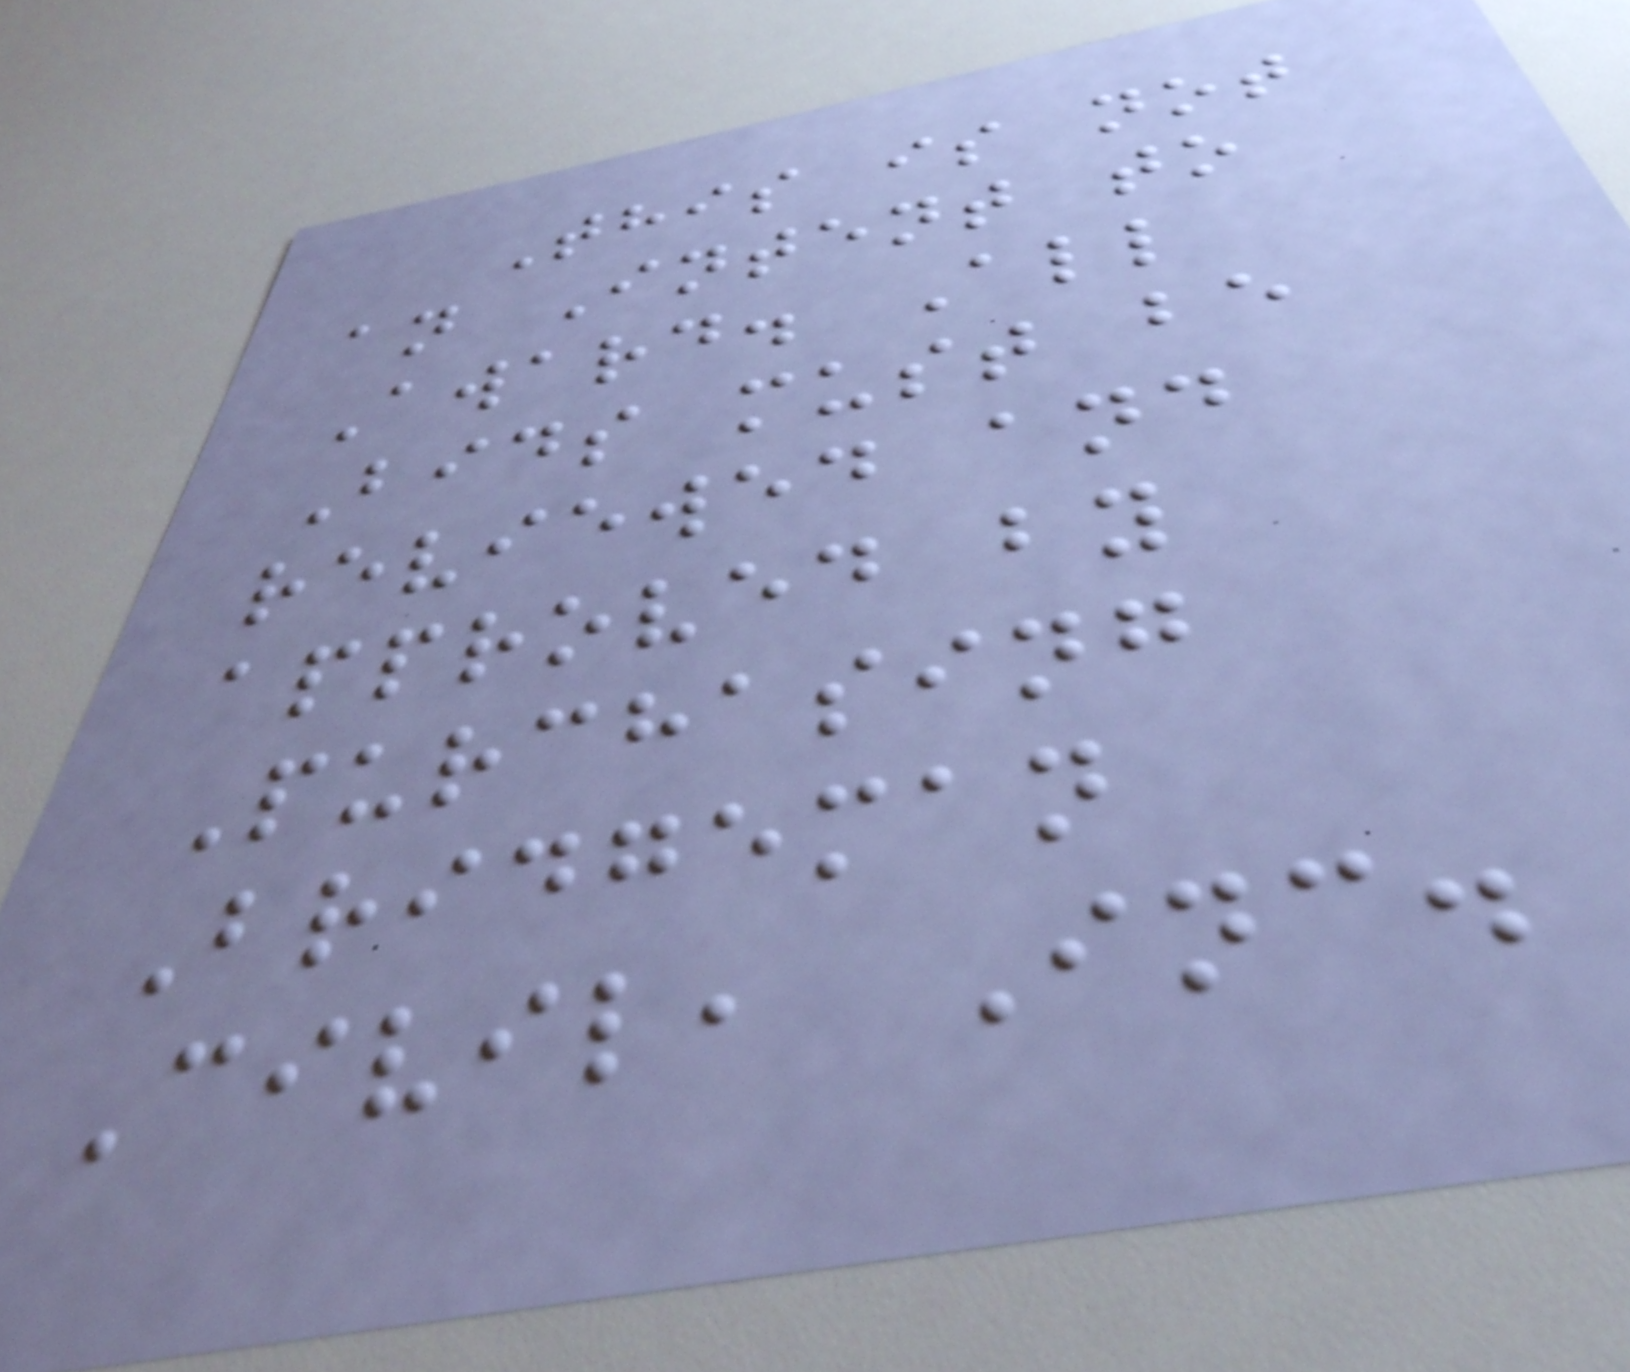This is not
an Intent to
Award. All
Bids must be
reviewed and
approved by
Purchasing
Bridgeman
Civil, Inc.
